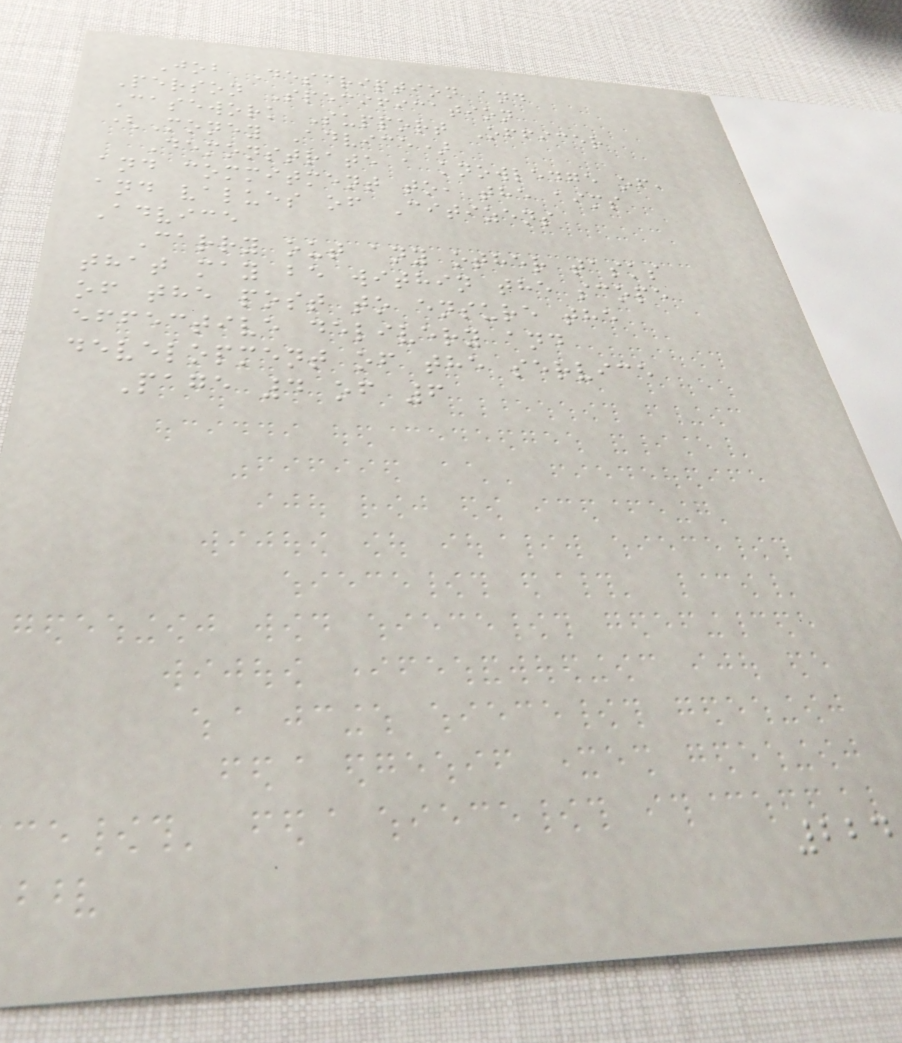Job Description and
Person Specification
Casework Support Officer
(Money Advice)
Demonstrate a knowledge of,
and commitment to, the aims
and values of Citizens
Advice
Carry out any other tasks
that may be within the scope
of the post to ensure the
effective delivery and
development of the service
Page 4 of 6
224
